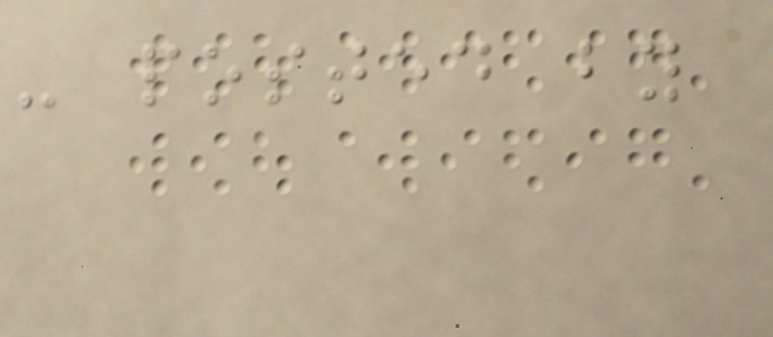- posted by
